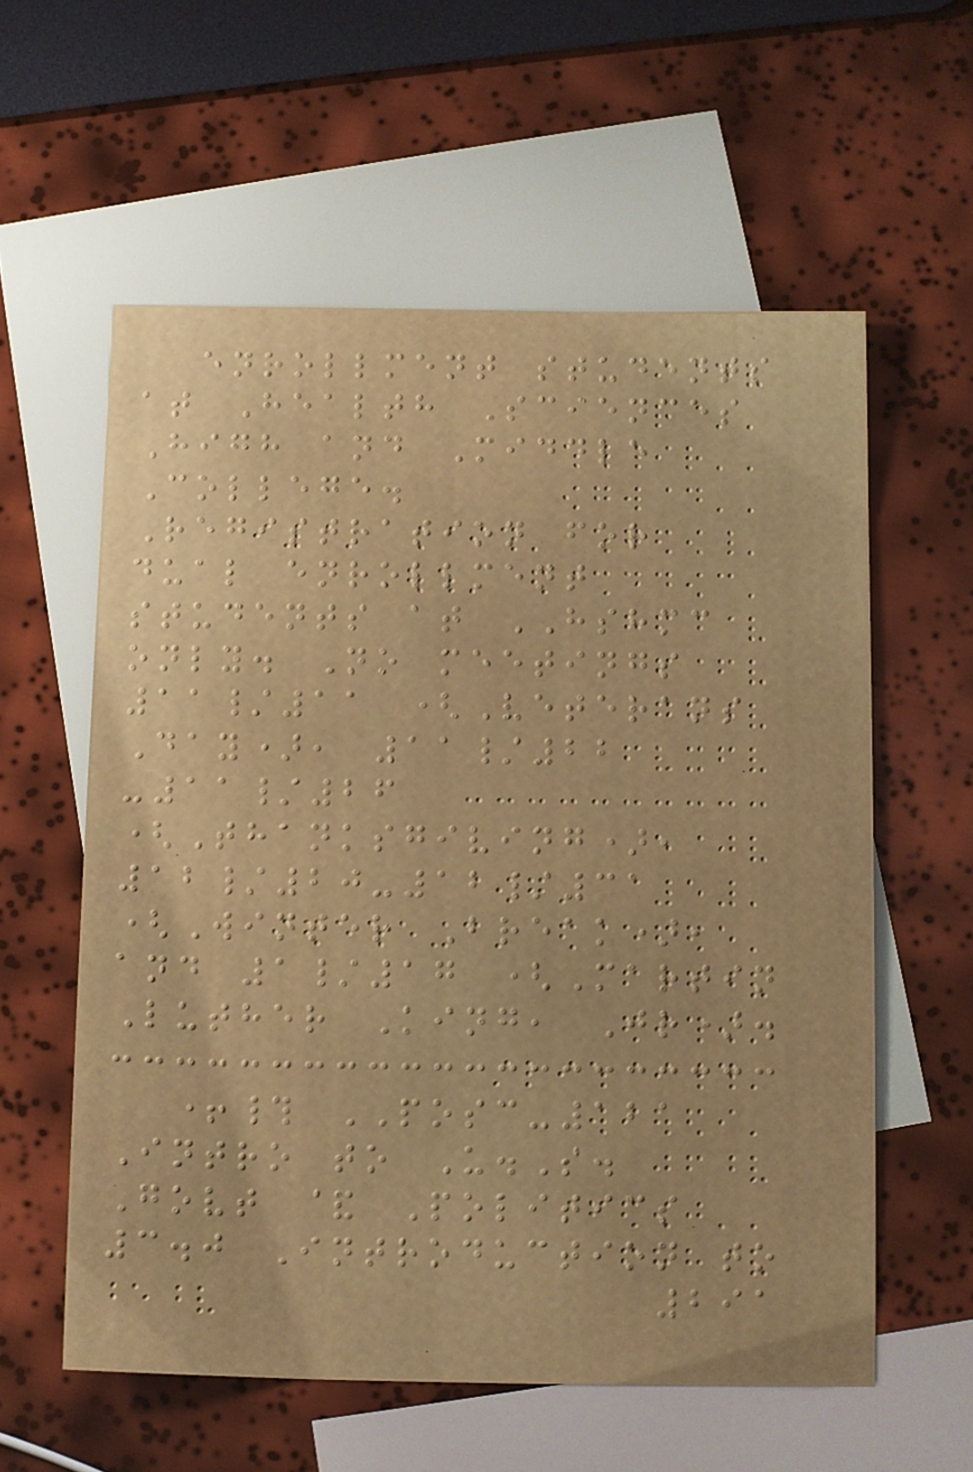enrollment students
at Health Sciences
High and Middle
College.
Registration for
dual enrollment
students at HSHMC
only. No meetings
11/11 (Veterans
Day), 11/22
-11/26
(Thanksgiving),
12/20-12/31
(Winter Break),
and 1/17 (Martin
Luther King, Jr).
+# POSC-121
Intro to U.S.
Govt & Politics
3.0 Introduction to
291
